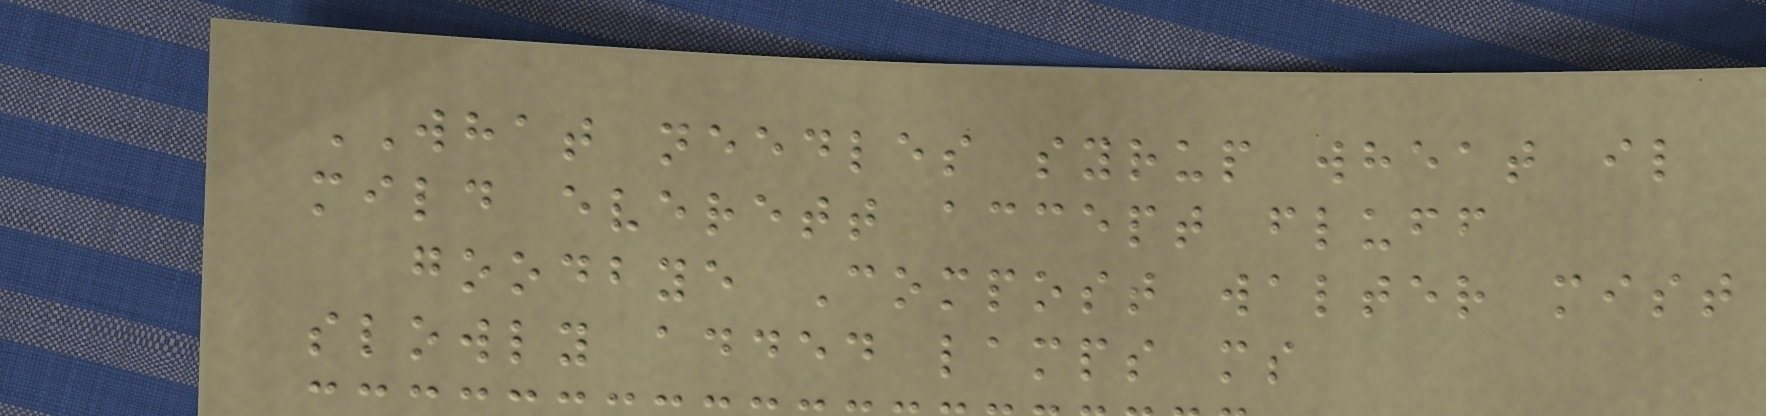WHAT needles syrup wheat il
mild everett accept fluff
goodbye Compost walter mist
slowly added lamps ms
